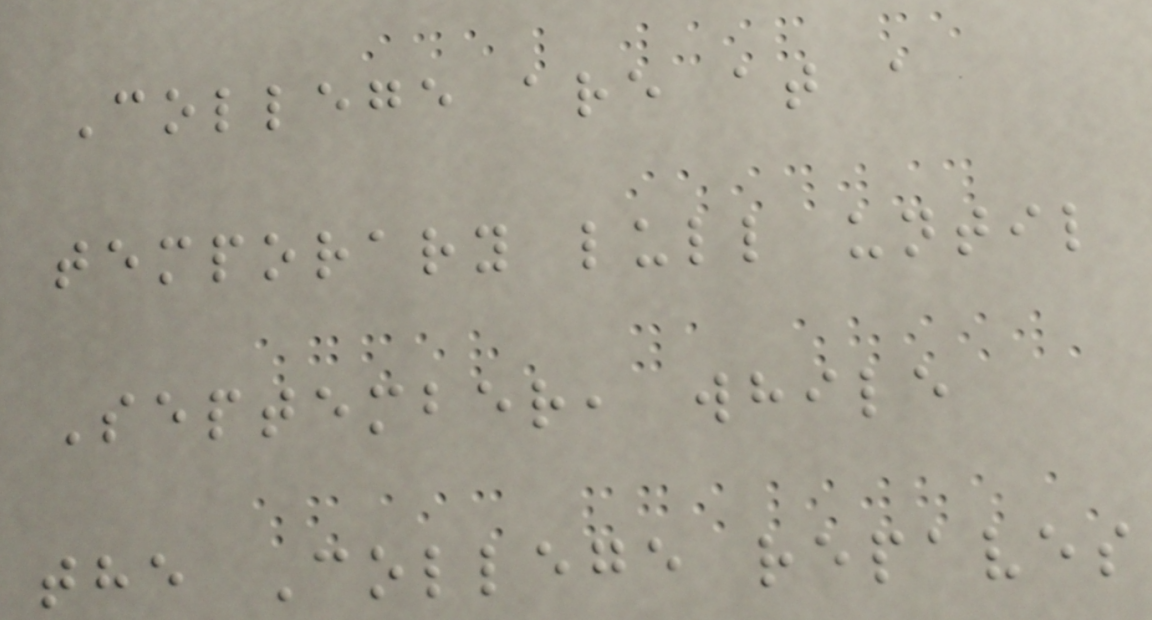College are at a
temporary lull until
September, while
the College repaves
